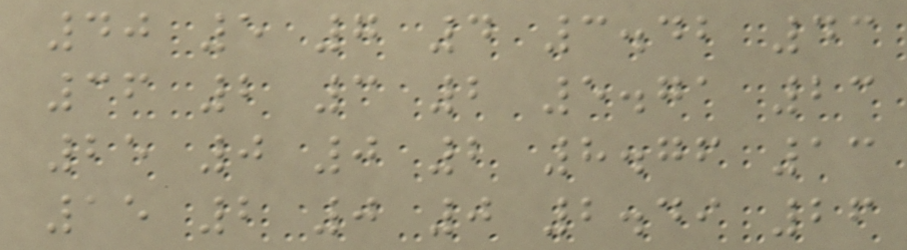40 5 7 4 3.42 43
36 2 3 2 5.71 23
25 0 0 2 8.76 13
15 2 0 0 2.49 26
